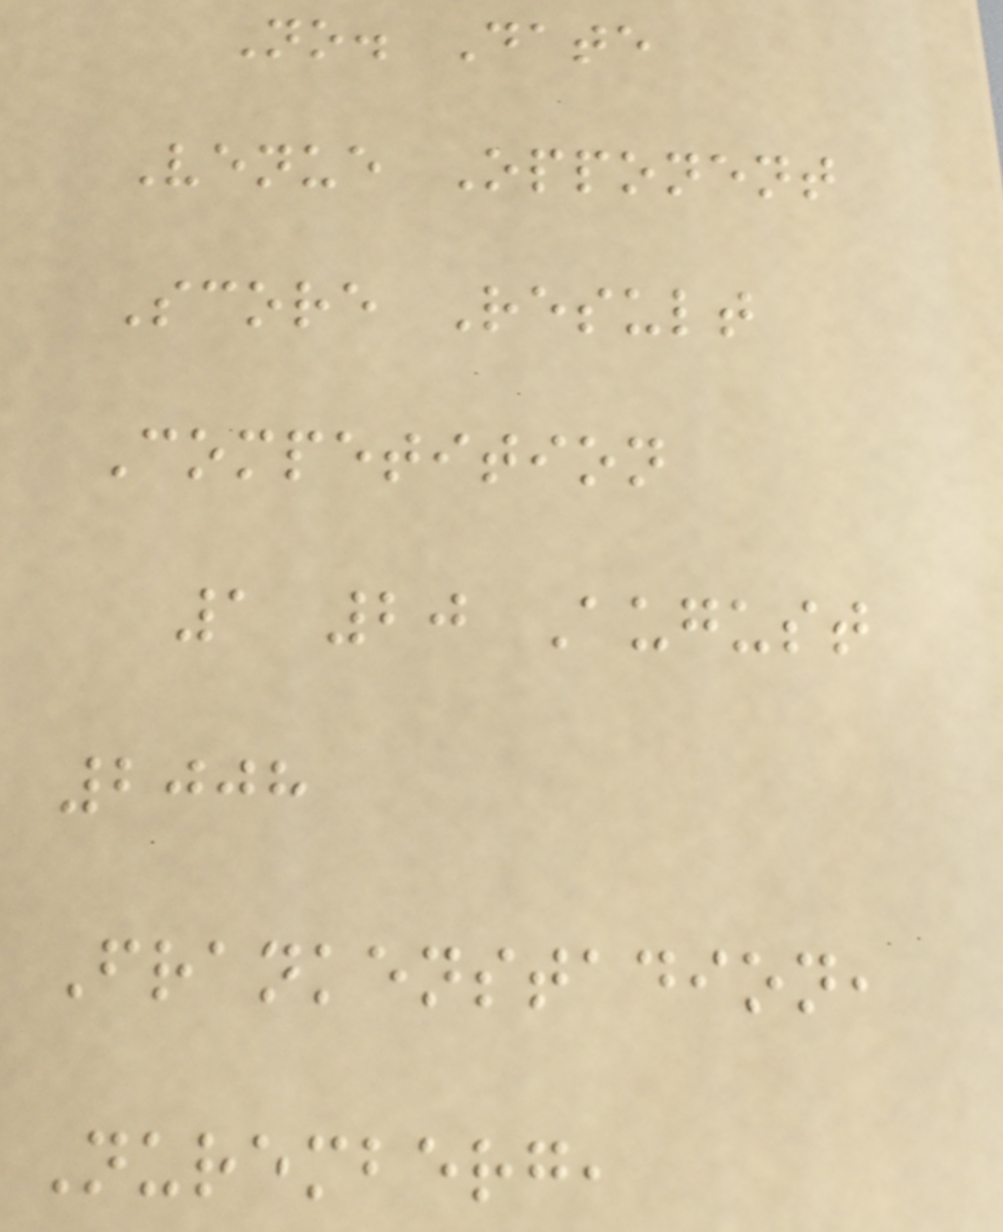No. Date
Venue Opponent
Score Result
Competition
1 20 August
2008
Frankenstadion,
Nuremberg,
